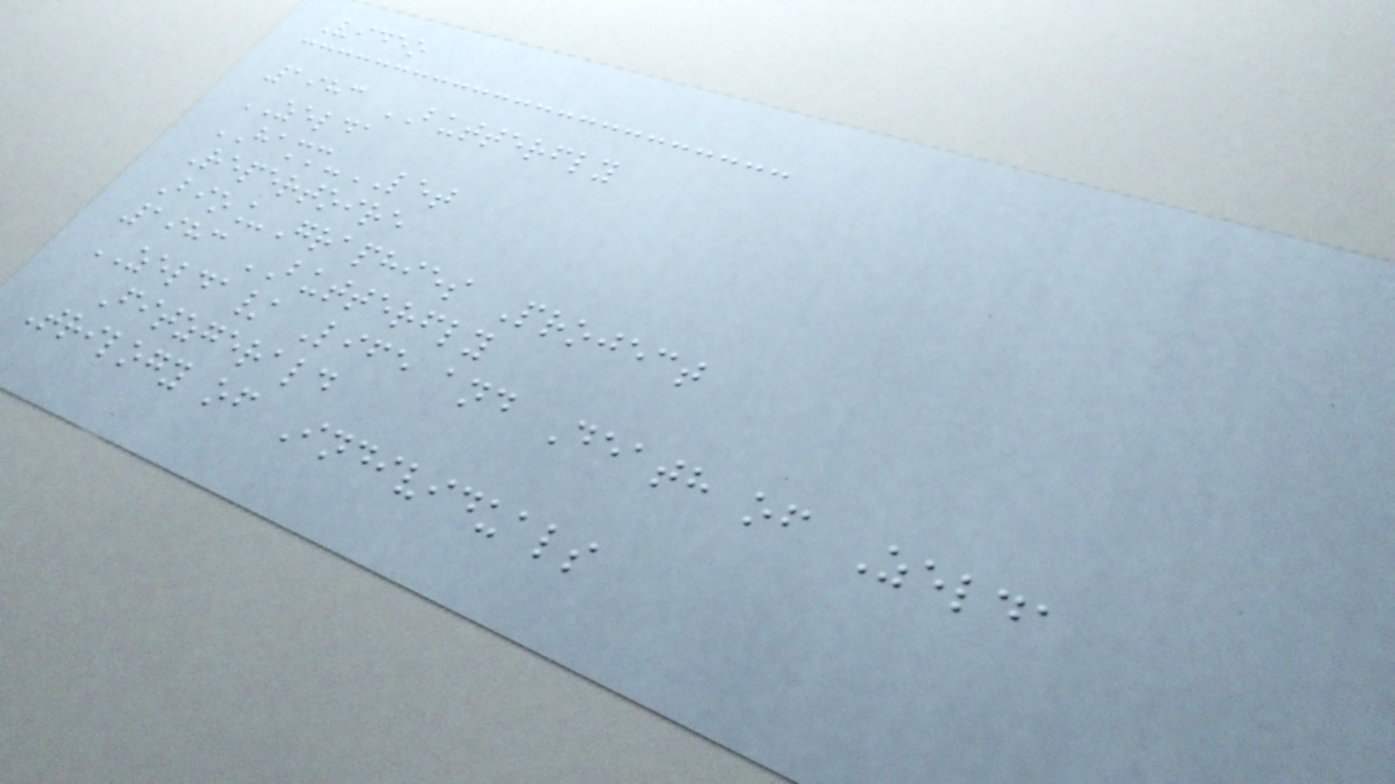Video
1983 BUTTERFLY
ZELDA
HAMM-LET
Repertoire
Bio_Graphies Project
1983 BUTTERFLY
ZELDA/ Life and Death of Zelda
Fitzgerald
Trilogy of Individuals
